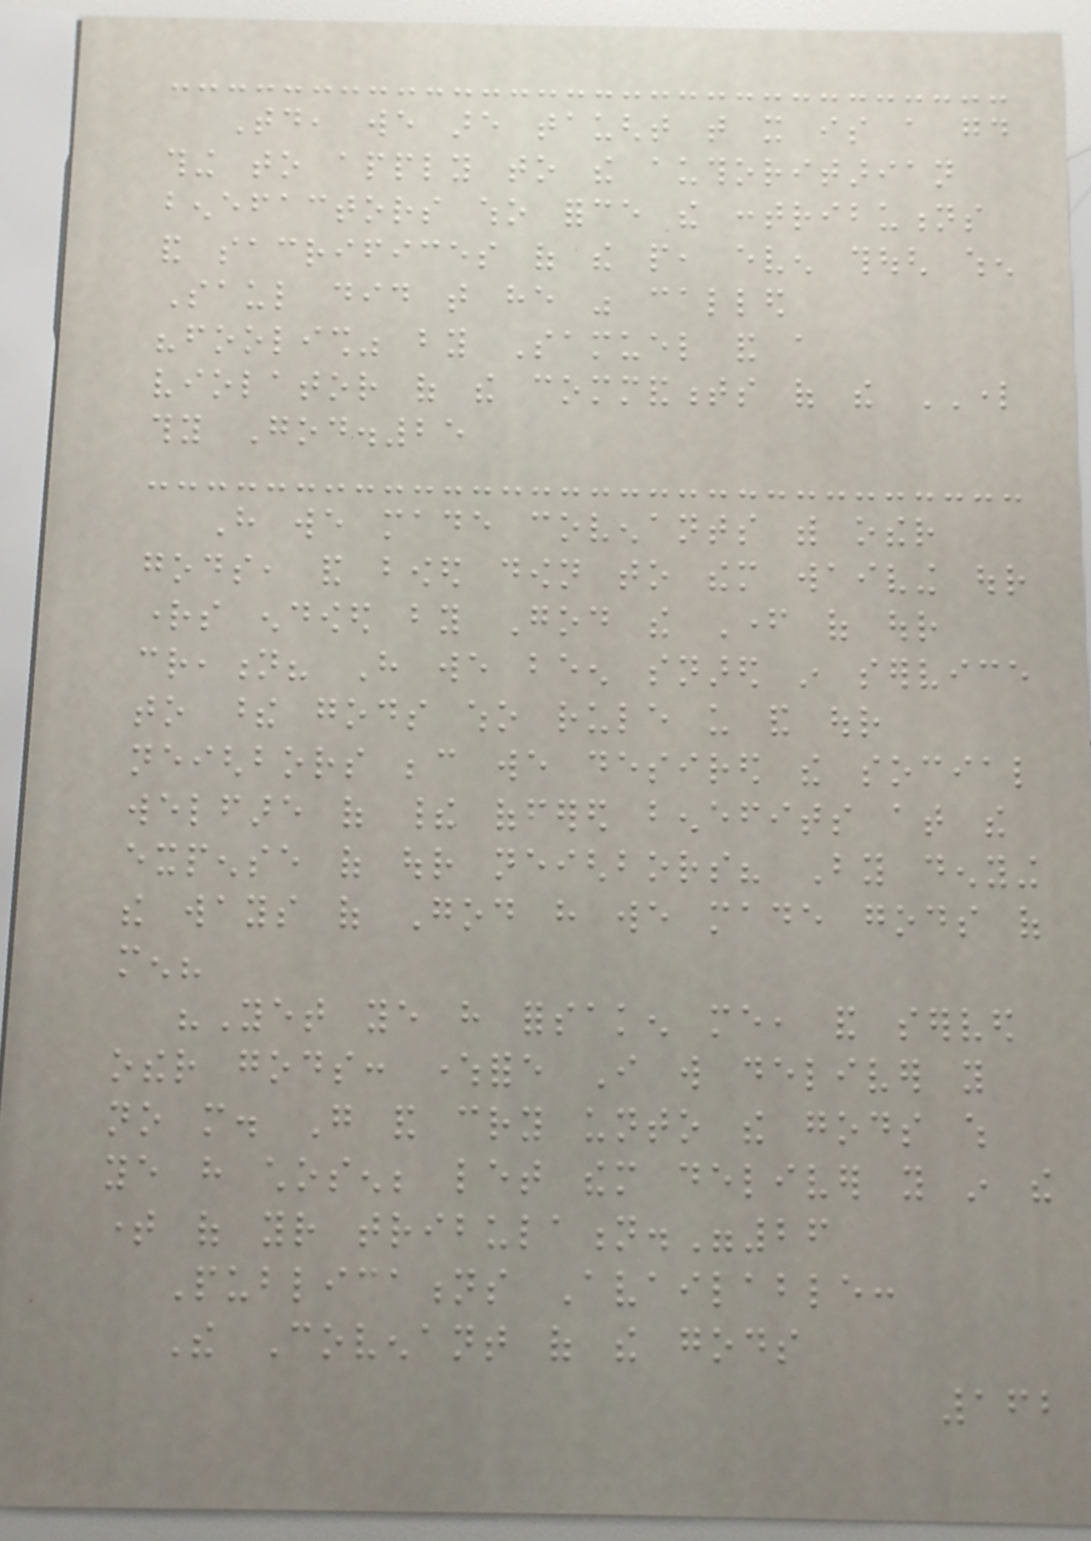Today, we are taught that it is a good
thing to apply to the authoritarian
benefactors who force the contributions
and sacrifices of the people, even though when
Saul did that he was called
"foolish" by Samuel and a
violator of the commandments of the LORD
thy God.25
Have we made covenants with other
gods, and bowed down to them waiving our
rights endowed by God the Father of our
creation? Have we been snared in service
to these gods who rule us and our
neighbors because we desired the social
welfare of their offered benefits at the
expense of our neighbors? By denying
the ways of God have we made gods of
men?
"Yet ye have forsaken me, and served
other gods: wherefore I will deliver you
no more. Go and cry unto the gods which
ye have chosen; let them deliver you in the
time of your tribulation."26
Publications Available:
The Covenant of the gods
162
